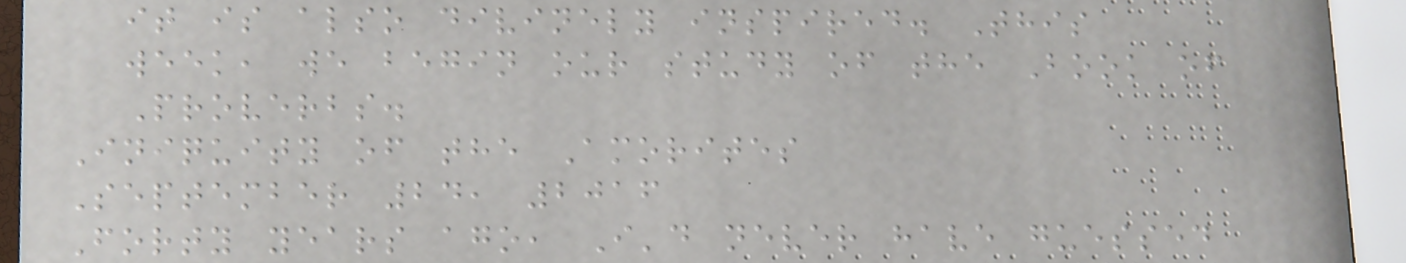it is also divinely inspired. This
week, we begin our study of the Book of
Proverbs.
Iniquity of the Amorites
September 24, 2016
Forty years ago, I'd never have guessed
